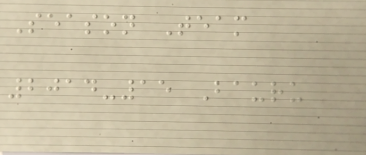Season Team
2014-15 Bauru
